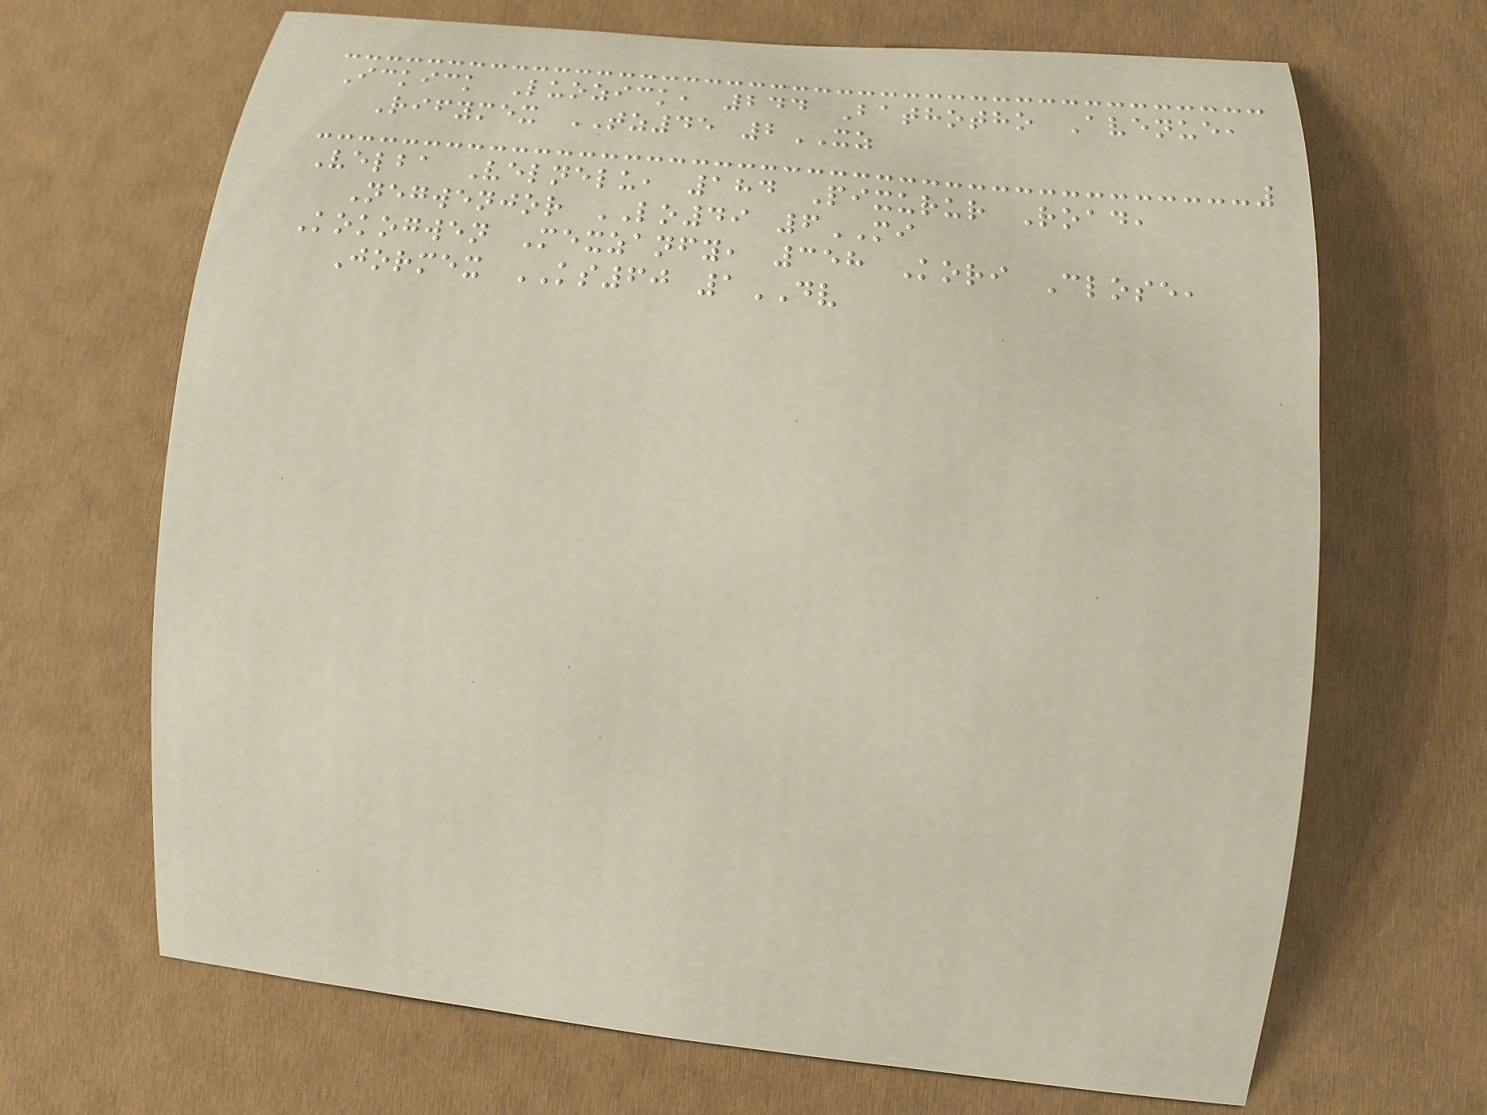Ickick Luozick, 244 Bathotho Avenue,
Rifymex TZ45 2XZ
Velba Velnelu, 184 Pixurur Road,
Negwenjor LO49 6MI
Kokogwen Mexzanfy, 358 Kori Close,
Jormex KS60 1DV
